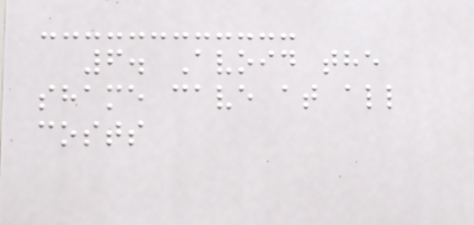6. Avoid the
shame cave at all
costs
